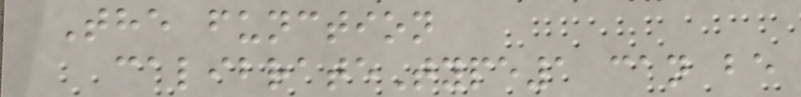The function
calibrateType1 can be
